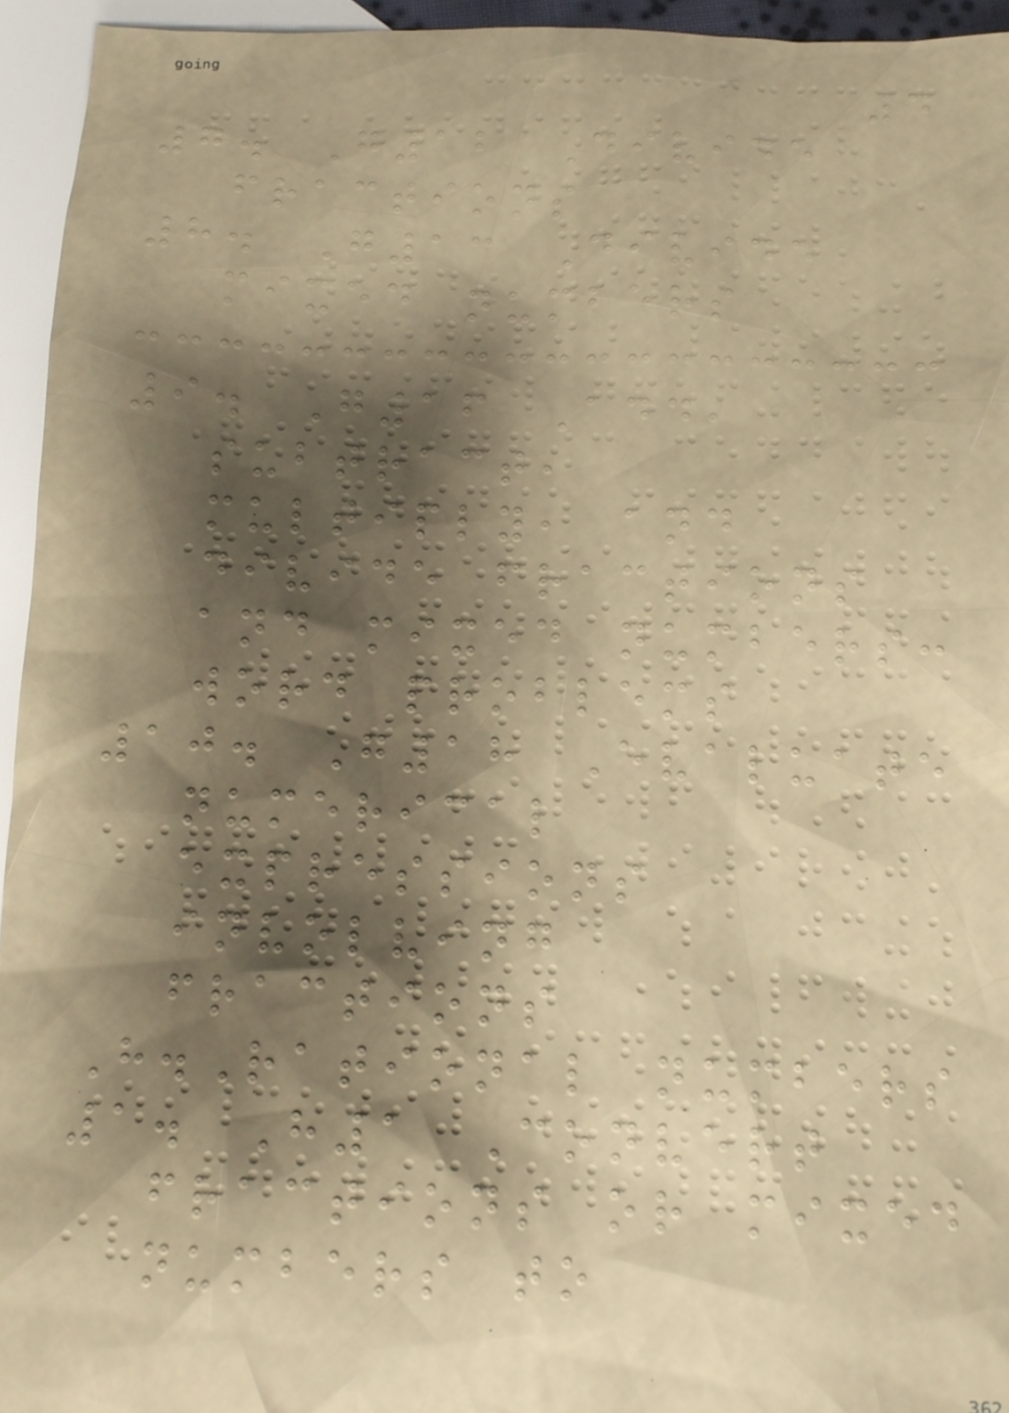4
7. G12 Divide
fractions
8. G13 Divide
mixed numbers
9. G16 Add,
subtract,
multiply, and
divide fractions
and mixed numbers:
word problems
10. G18 Evaluate
numerical
expressions
involving
fractions
H.Rational numbers
1. H1 Convert
fractions or mixed
numbers to
